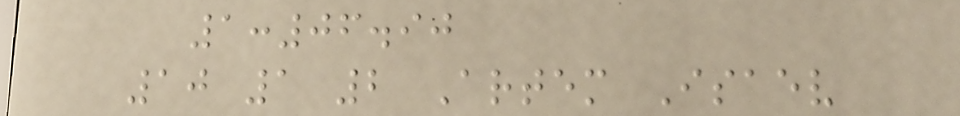1:06.90
10 1 2 Artem Isaev
